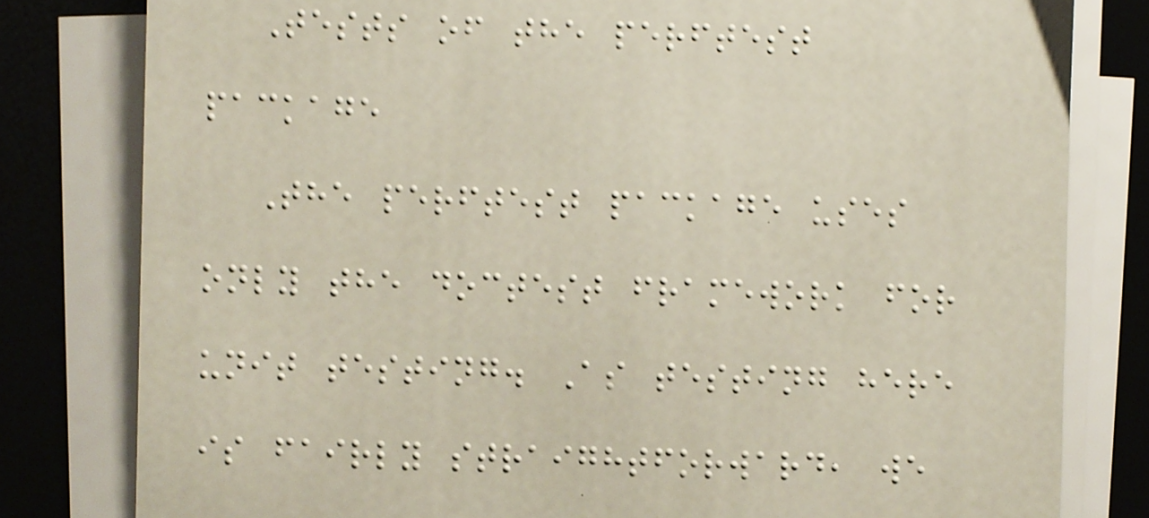Tests of the perftest
package
The perftest package uses
only the doctest framework for
unit testing. As testing here
is fairly straightforward, we
